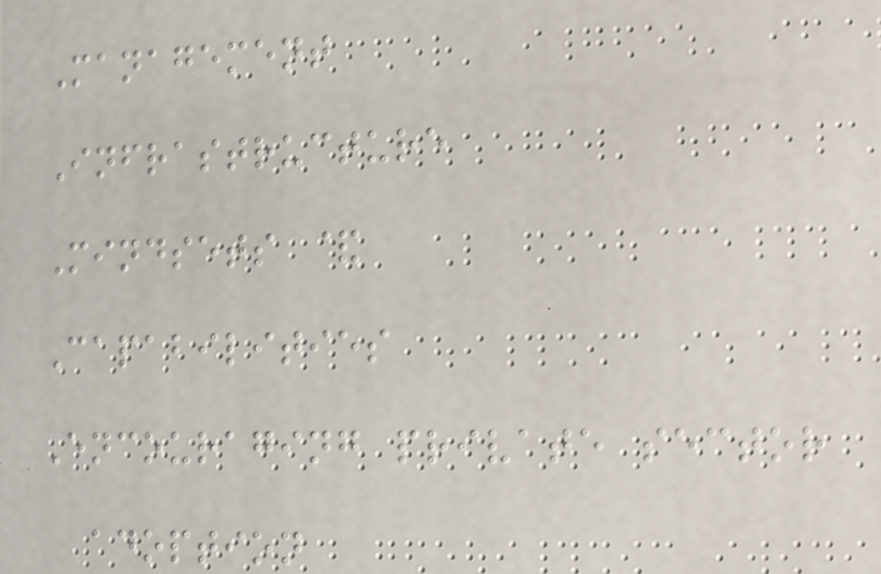Management
Infrastructure
Mindsets &
Capabilities
Encouraging private sector
adoption
